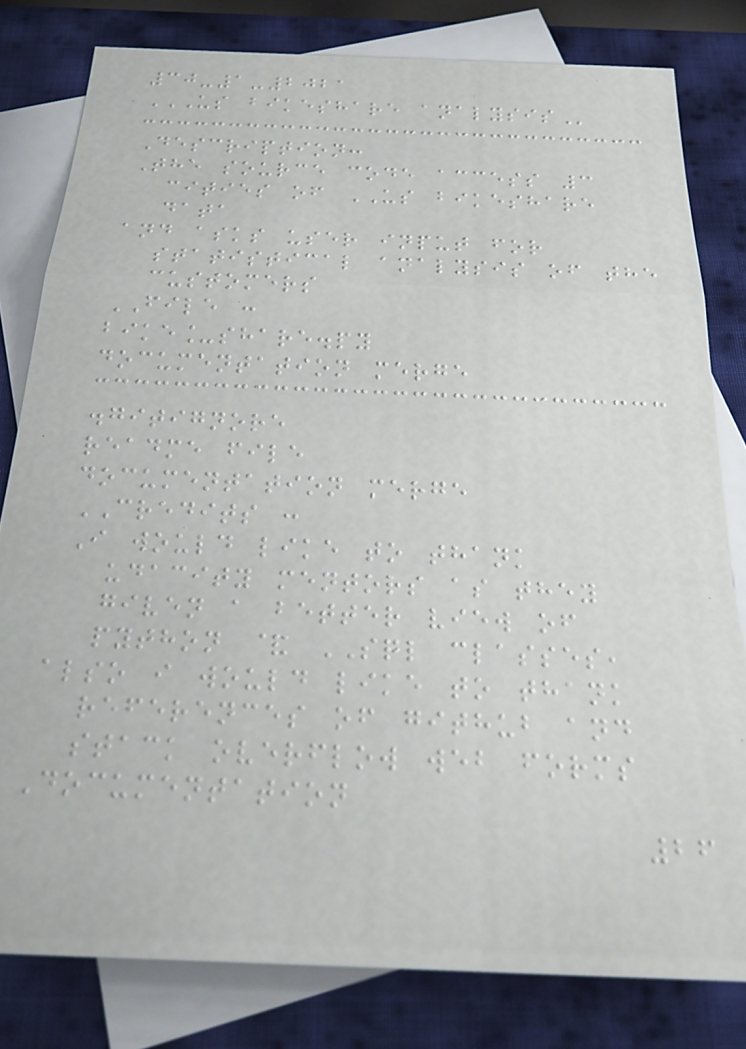30-1-2021
US BIKESHARE ANALYSIS
Description:
The source code access 3
cities of US bikeshare
data
and asks user input for
statistical analysis of the
customers
FILE :
bike_share.py
documentation merge
.gitignore
readme file
documentation merge
CREDITS :
I would like to thank
udacity mentors as they
given a better view of
python & SQL classes,
also i would like to thank
references of github and
stack overflow web forms
Documentation
26
